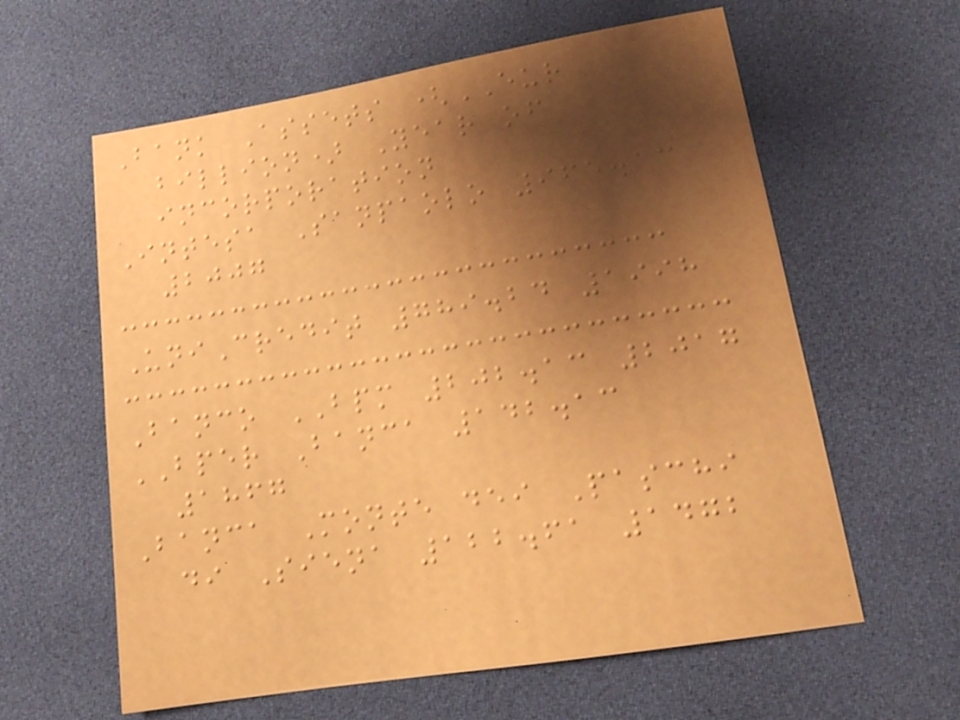Bank Assets (EUR
billion) Year of
incorporation
Intesa Sanpaolo 965.13
2007
UniCredit 789.24 1998
Banco BPM 202.13 2017
BPER Banca 142.13
1867
Banca Monte dei Paschi
di Siena 122.61 1472
